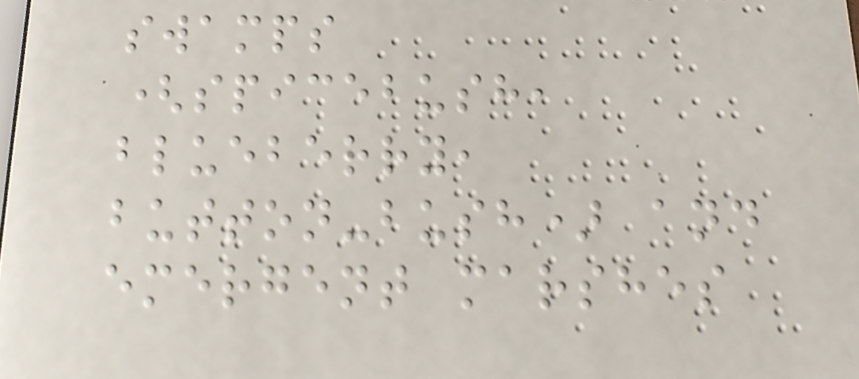swamps
(spicebush,
blueberry,
button-bush) and
emergent marshes
